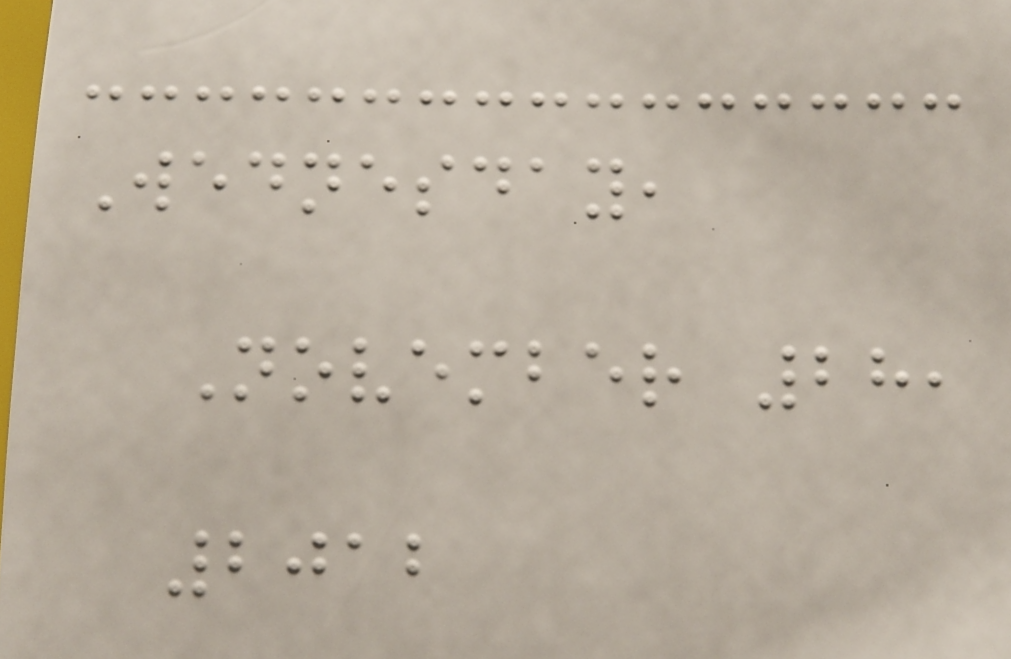Wednesday,
November 28,
2012
